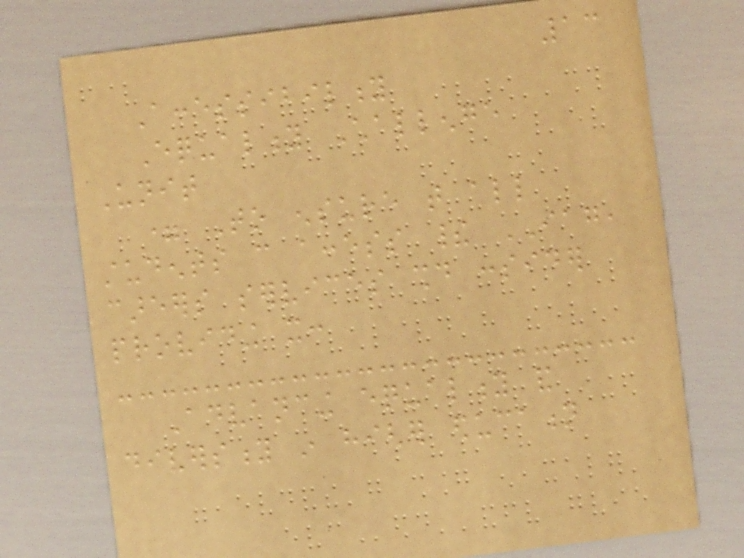13
Accessibility
Equality Challenge
Unit
= To ensure that all
students can access their IAG,
careers services should consider
providing it:
Advancing equality and
diversity in higher education
